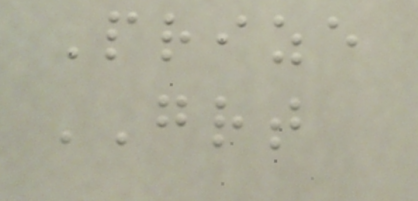Prize
GRT
